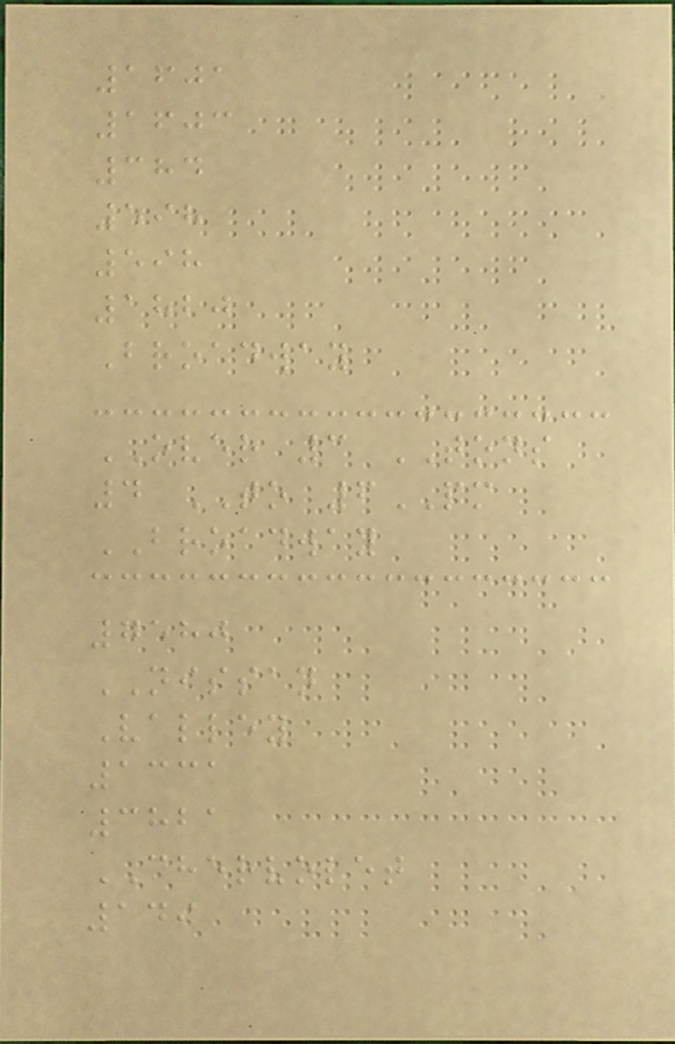1601
1603
384
598
598
1820
Broadway
OVER 3 TONS
4 TO 6PM
BROADWAY
7580
NISSAN
Valley
1331
3821
CHERVOLET
149
